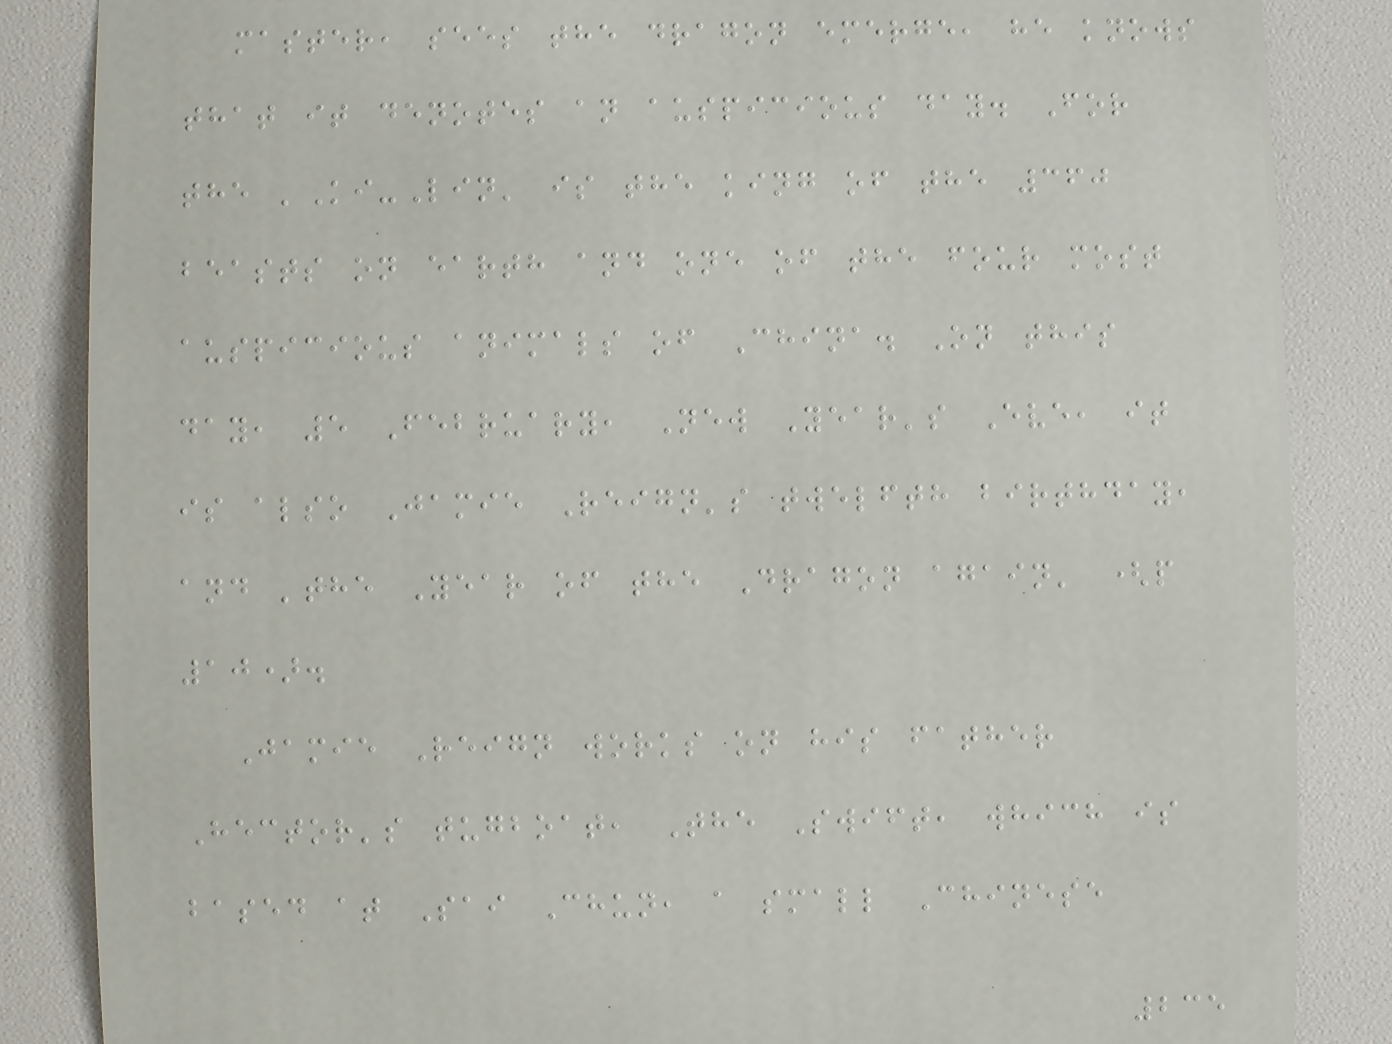master, sees the dragon emerge, he knows
that it denotes an auspicious day. For
the 'Ki-Lin' is the king of the 360
beasts on earth and one of the four most
auspicious animals of China. On this
day, 5 February, New Year's Eve, it
is also Jamie Reign's twelfth birthday,
and 'the Year of the Dragon again' (p
10).
Jamie Reign works on his father
Hector's tugboat, The Swift, which is
based at Sai Chun, a small Chinese
235
